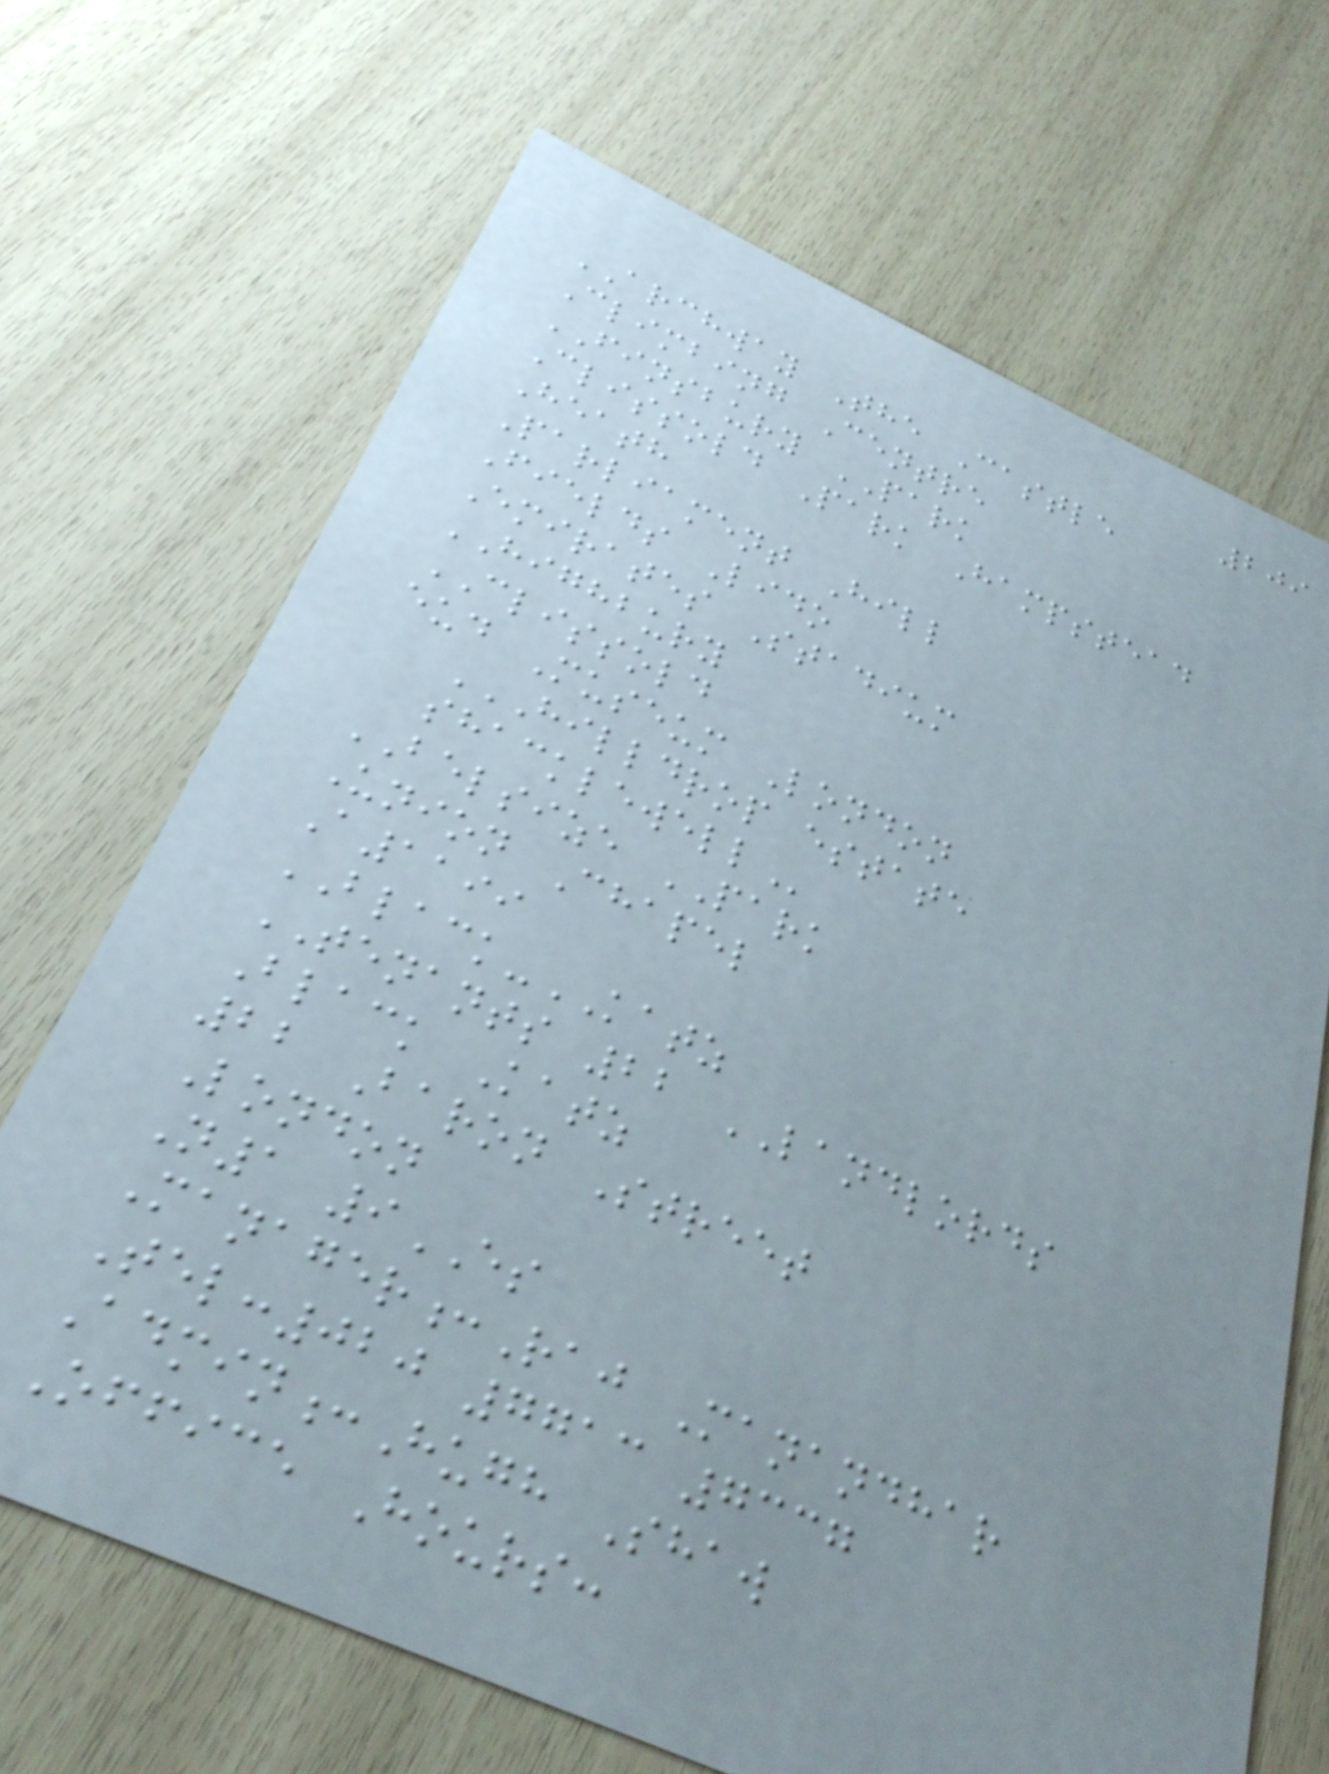209
ARCHWAY The Castle
Climbing Centre
FINSBURY PARK
Clissold Park Hampstead
Heath
Parliament Hill
Fields Lido
Emirates Stadium
HIGHBURY
CLISSOLD
eud Museum London
HILLDROP ESTATE
SHACKLEWELL
BELSIZE PARK
Union Chapel
A1199
BLACK-KATZ
TENANTS 22 LANDLORDS
Black Katz
22 Baron Street
London
N1 9ES
Manager:Raj Manandhar
Tel:020 7713 7337
Admin:Hugh Shaw
Office Hours:
